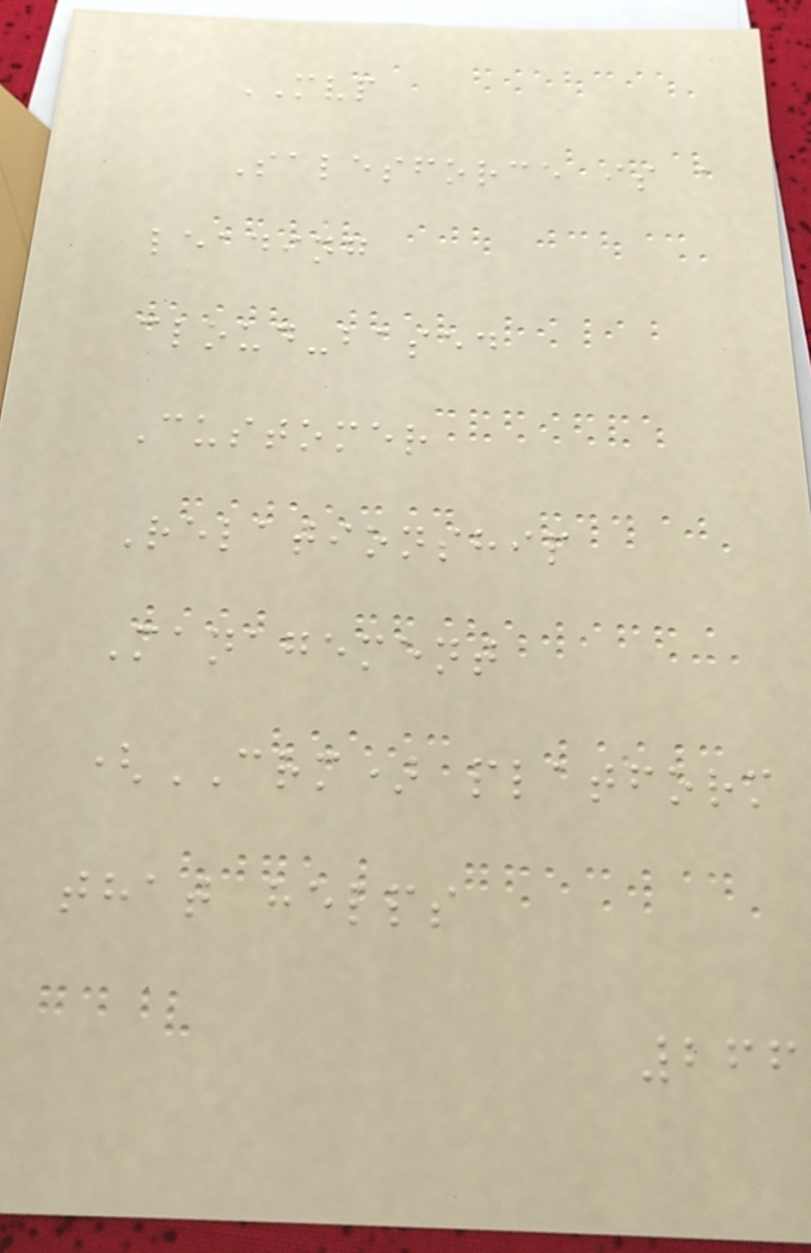MVP
Salesforce is a
leading
cloud-based
Customer
Relationship
Management
(CRM) platform
that helps
266
